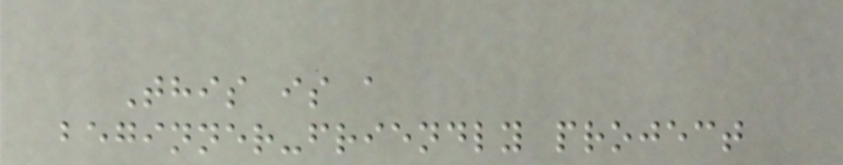This is a
beginner-friendly project
